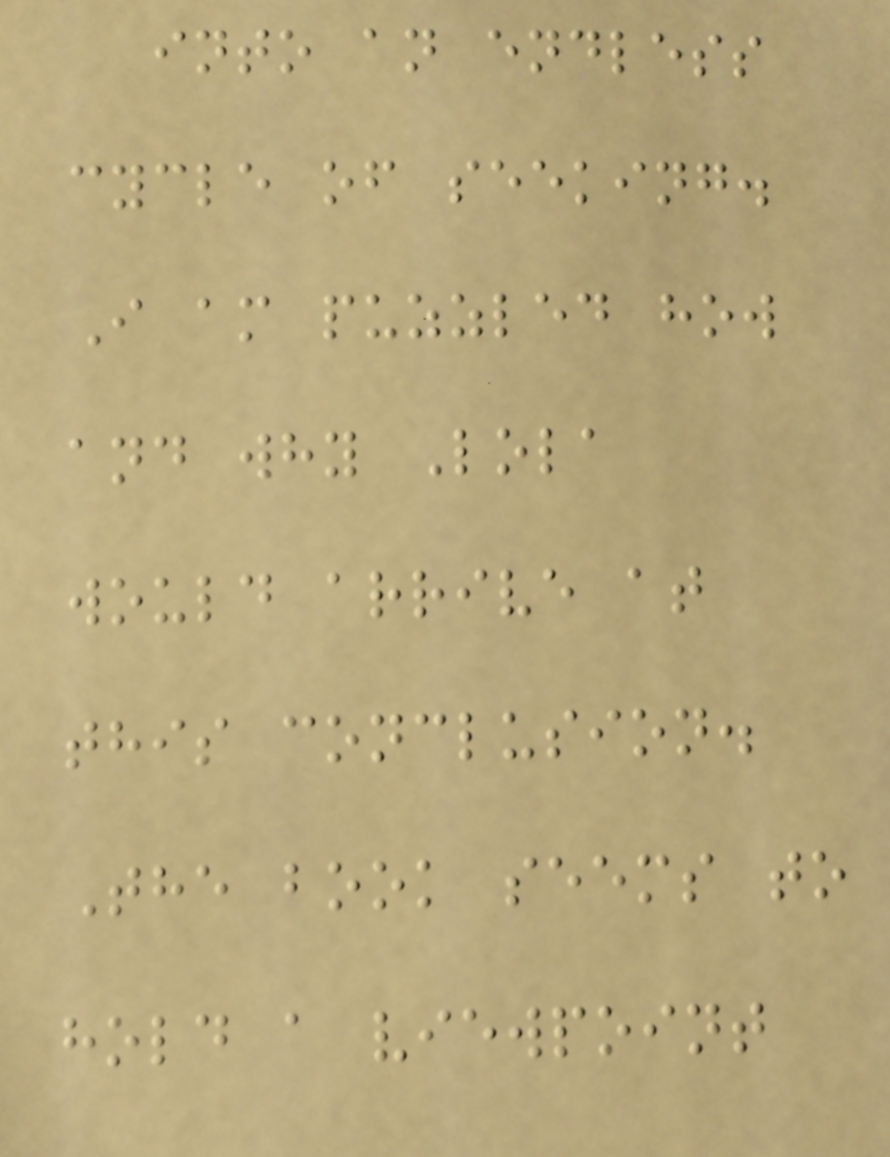into an endless
cycle of seeking.
I am puzzled how
and why Lola
would arrive at
this conclusion.
The book seems to
hold a viewpoint
